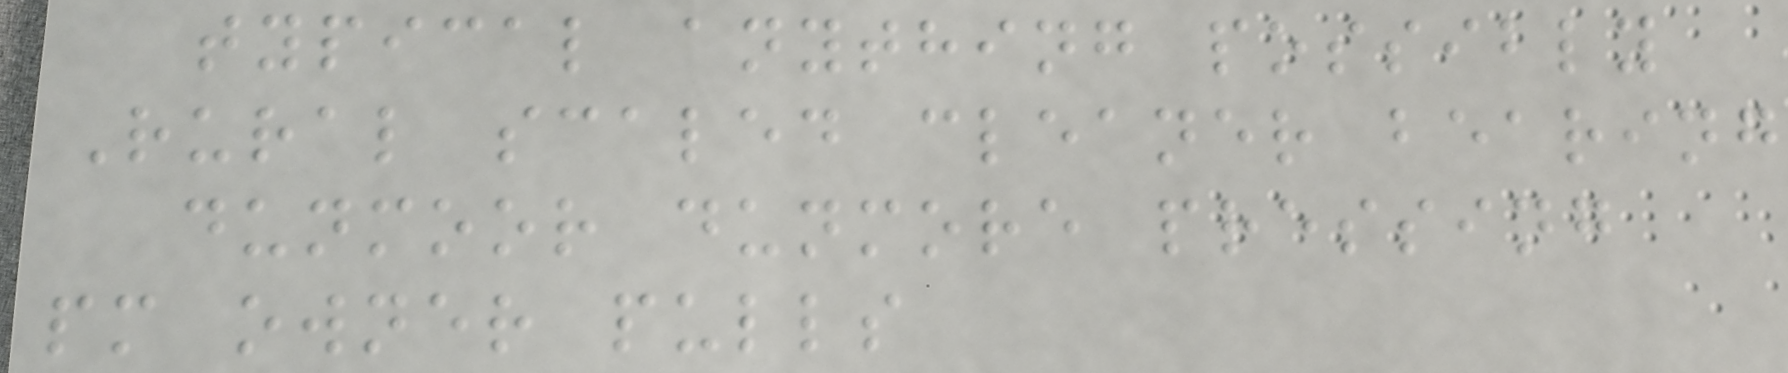typical anything possibly
Rural scaled cleaner bearing
dunmoor dunmore pressing
pm owner pulls
